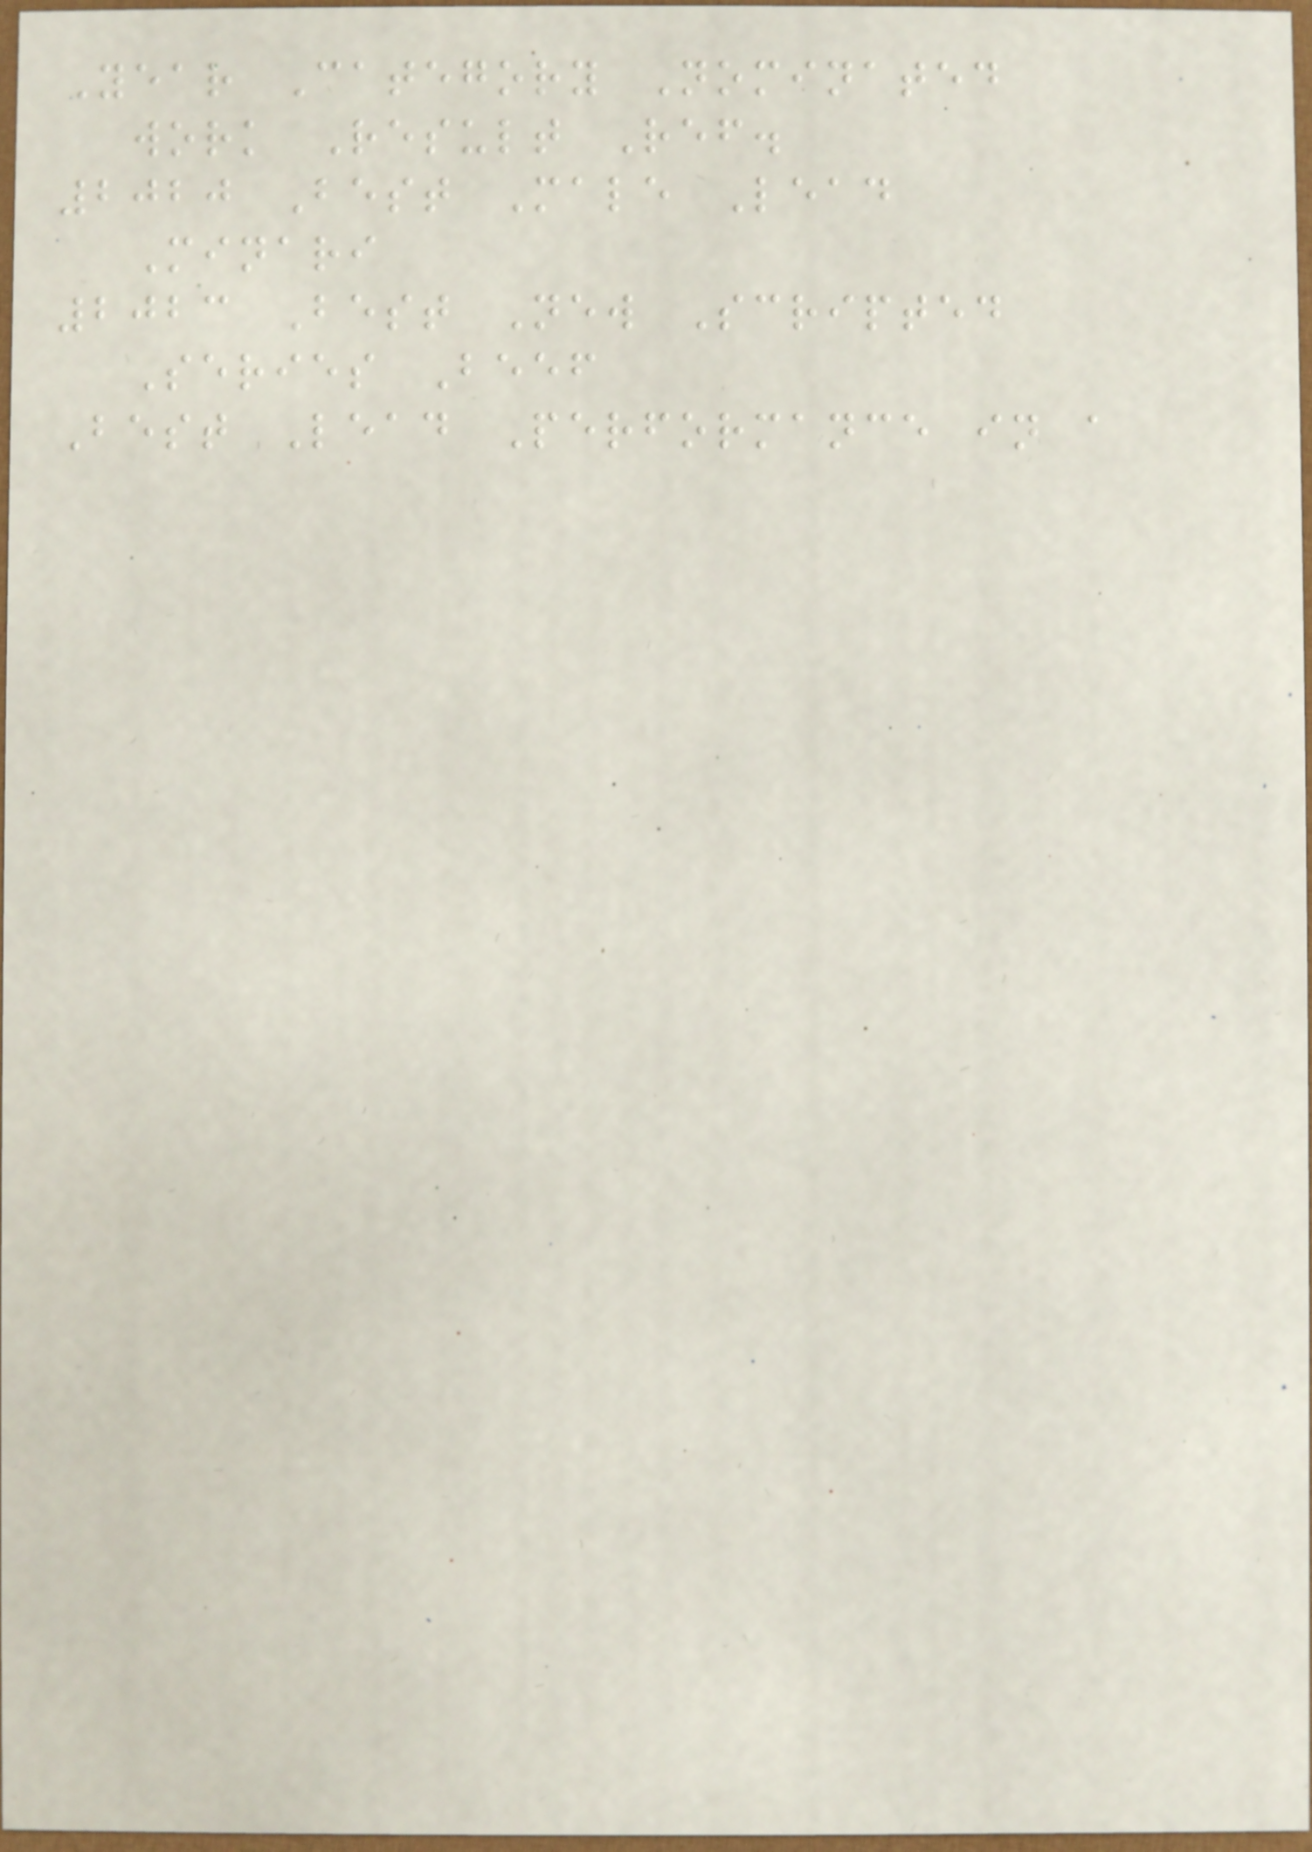Year Category Nominated
work Result Ref.
2020 Best Male Lead
Minari
2023 Best New Scripted
Series Beef
Best Lead Performance in a
